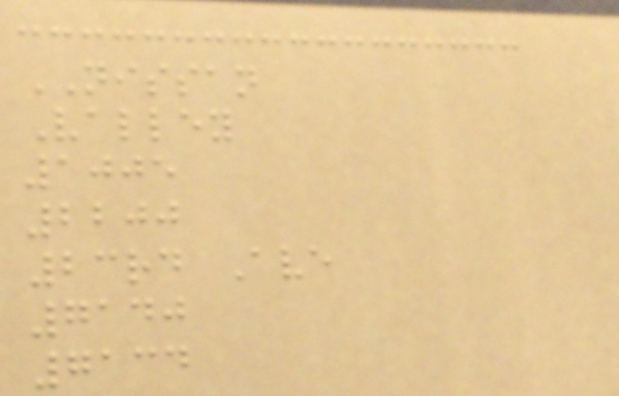NISSAN
Valley
1005
2200
23rd Ave
7140
7134
